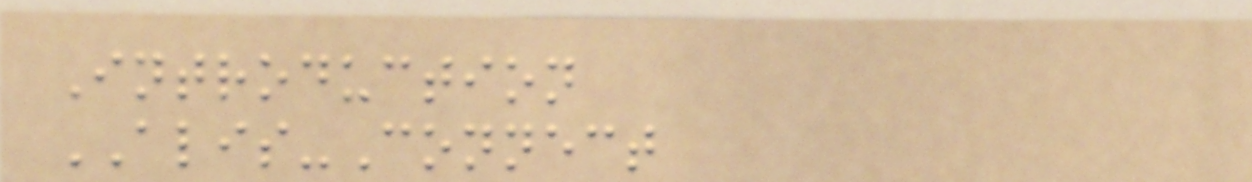Introduction
ALIS-Connect
